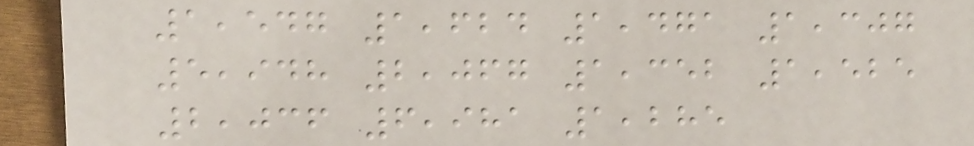1,547 1,624 1,471 1,307
5,948 2,067 1,352 1,525
2,036 6,981 1,285
